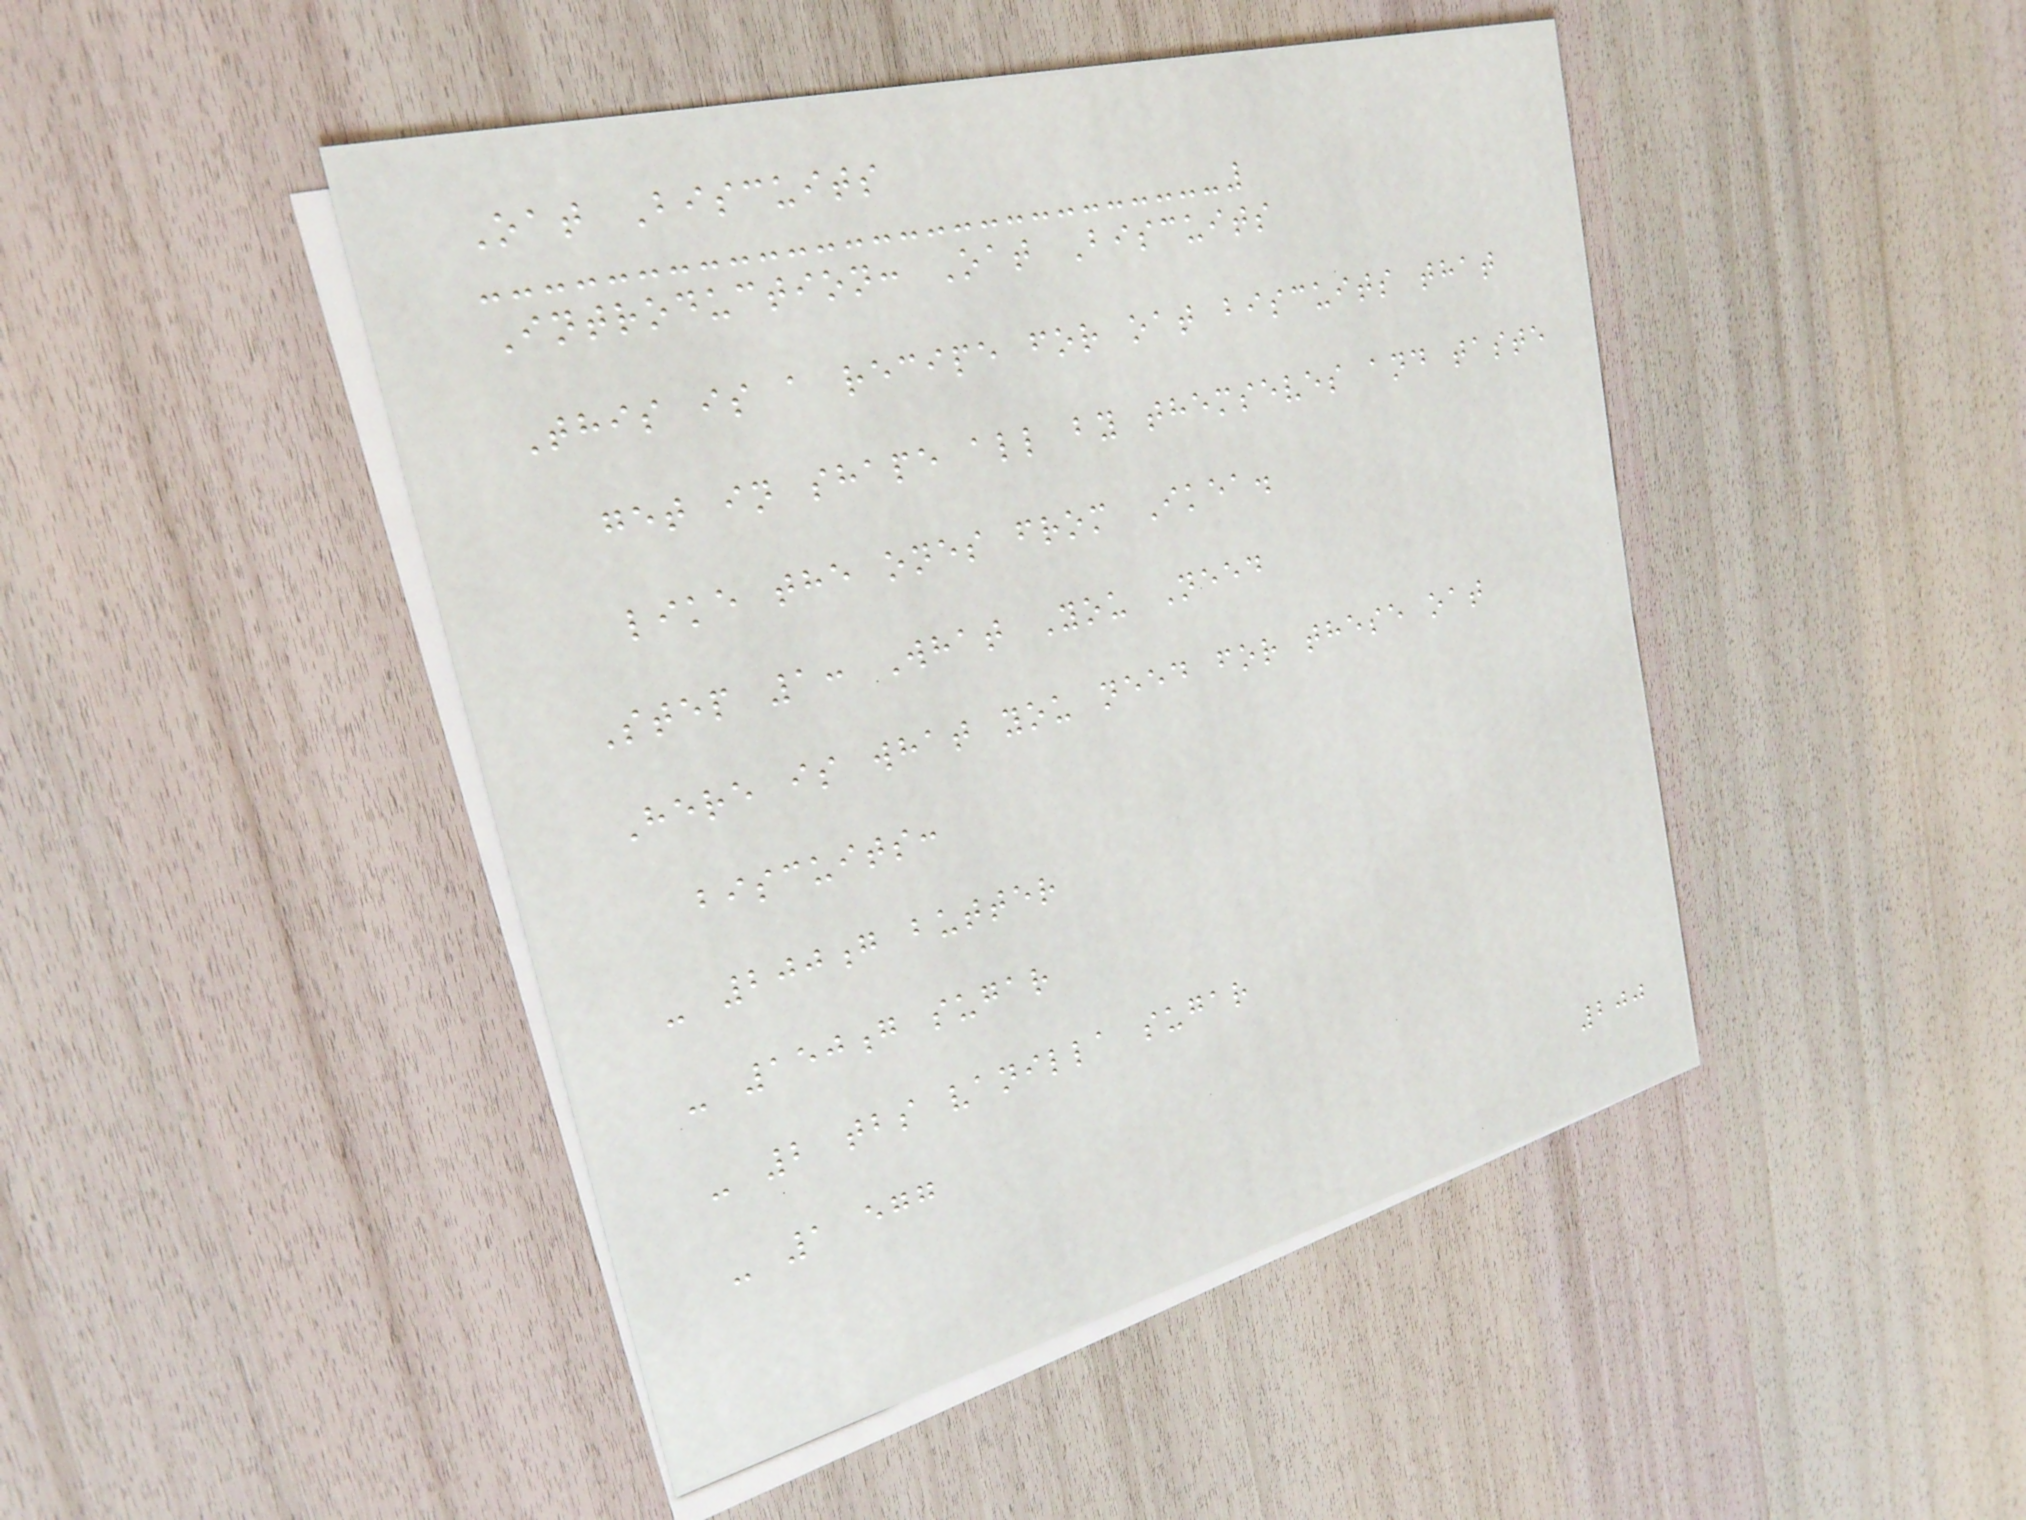Oat Biscuits
Introduction: Oat Biscuits
This is a recipe for oat biscuits that
get in shape all by themseves and taste
like the ones from Ikea.
Step 1: What You Need
Here is what you need for these oat
biscuits:
- 200g butter
- 150g sugar
- 2 tbs vanilla sugar
- 1 egg
200
